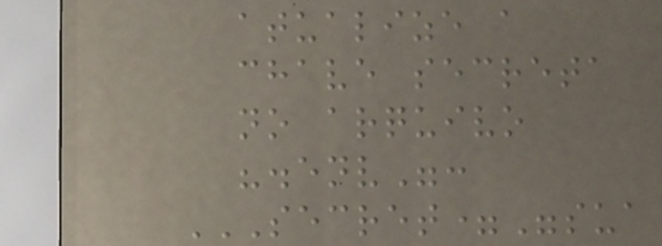atualize a
chave secreta
no arquivo
".env":
SECRET="SUA
